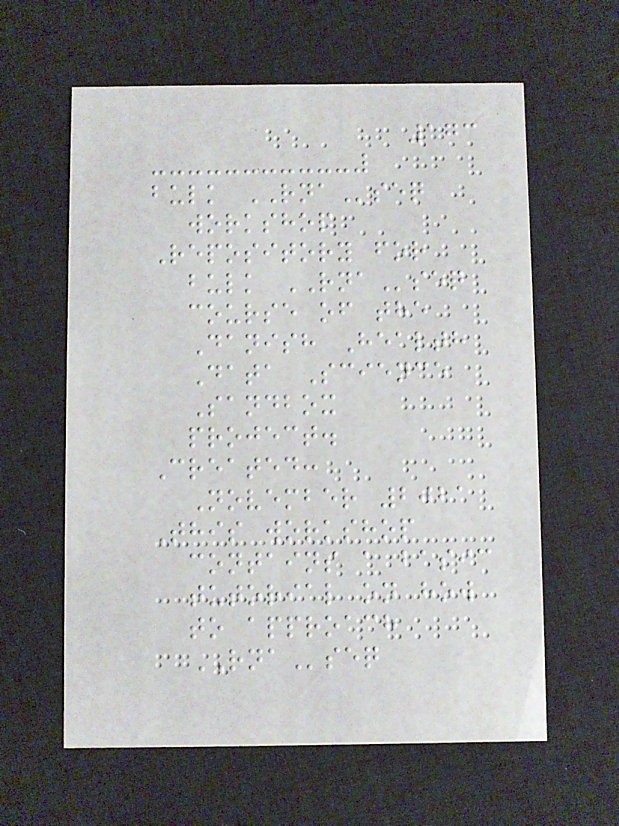173
bulk RNAseq
workshop
Repository for
bulk RNAseq
course of the
Danish Health
Data Science
Sandbox
project.
Created:
November 2021
This workshop
contains a basic
tutorial on how
to approach
RNAseq
